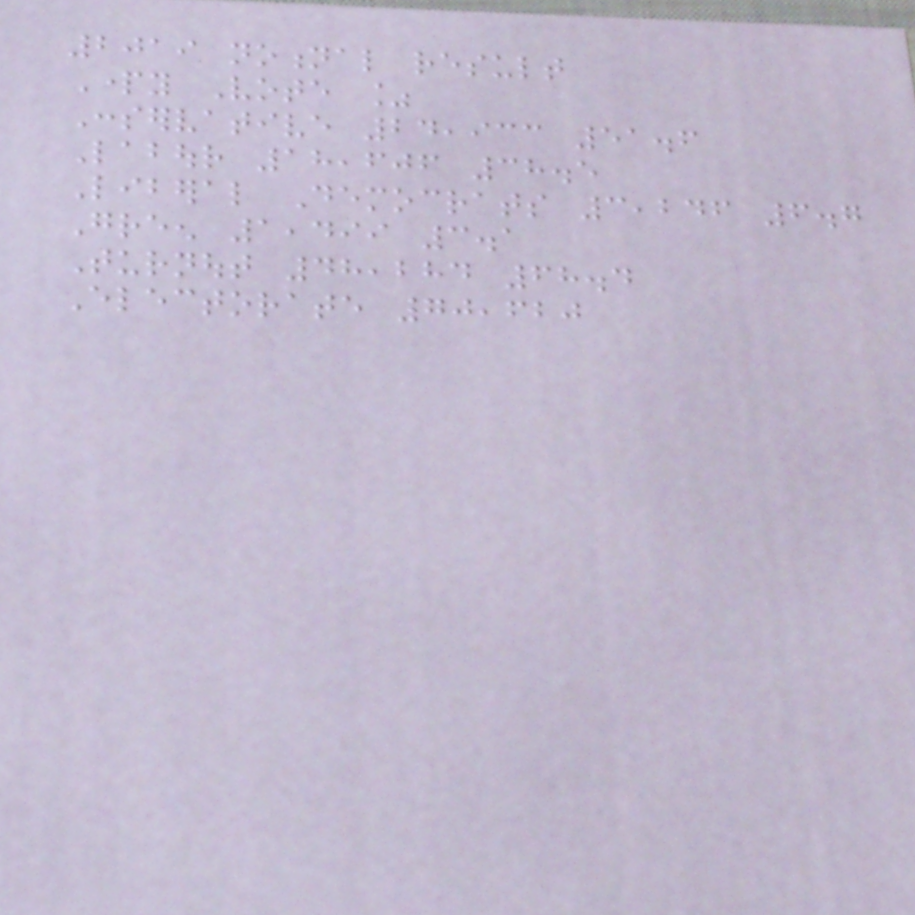2019 notional result
Party Vote %
Conservative 24,933 51.6
Labour 18,606 38.5
Liberal Democrats 3,246 6.7
Green 1,499 3.1
Turnout 48,284 68.4
Electorate 70,620
